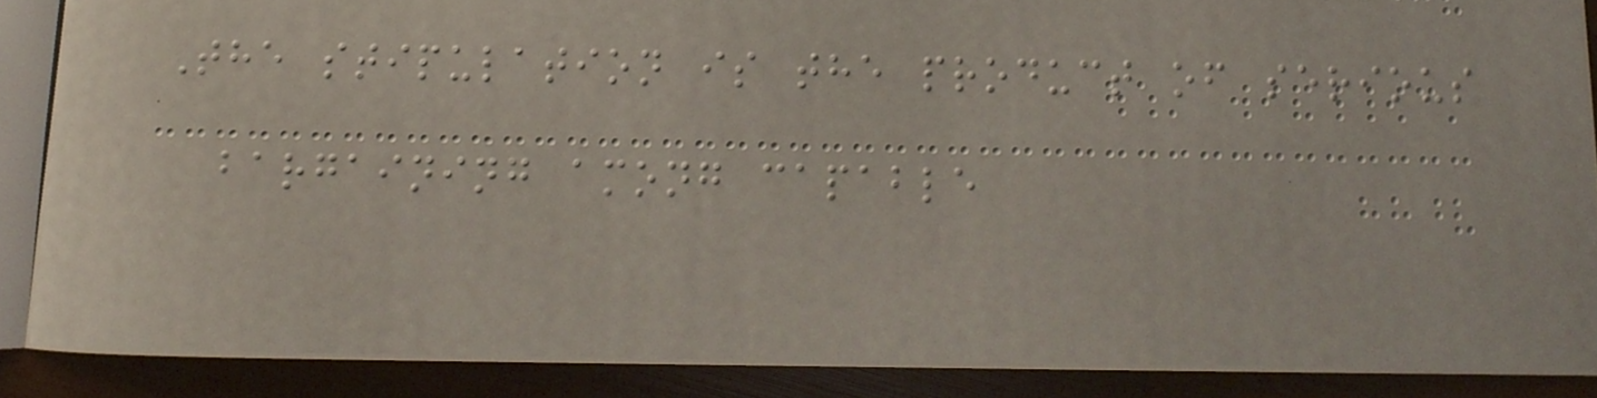The stipulation is the product of serious
bargaining among capable
